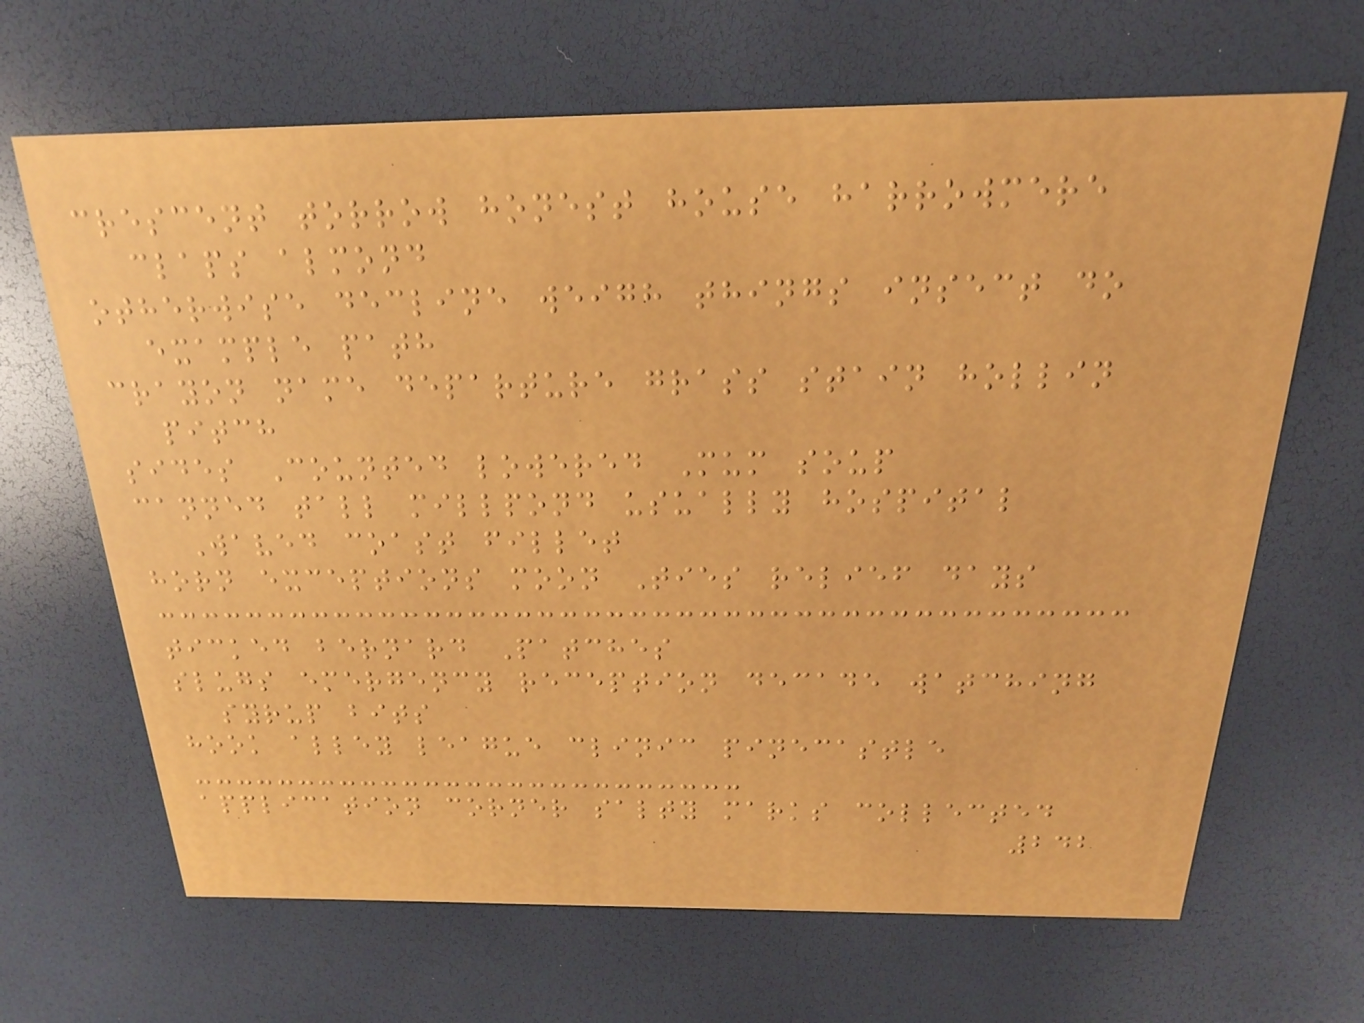crescent torrow honest house harrowmere
claps almond
otherwise decline weigh things insect do
example path
crayon name departure grass stain hollin
pitch
sides Counted lowered Mum soup
canned tall millpond usually hospital
Waved coast fillet
horn exceptions moon Ties relief days
ticked bernard Patches
slugs emergency reception decade watching
syrup bits
hook alley league clinic pinecastle
application corner salty marks collected
242
